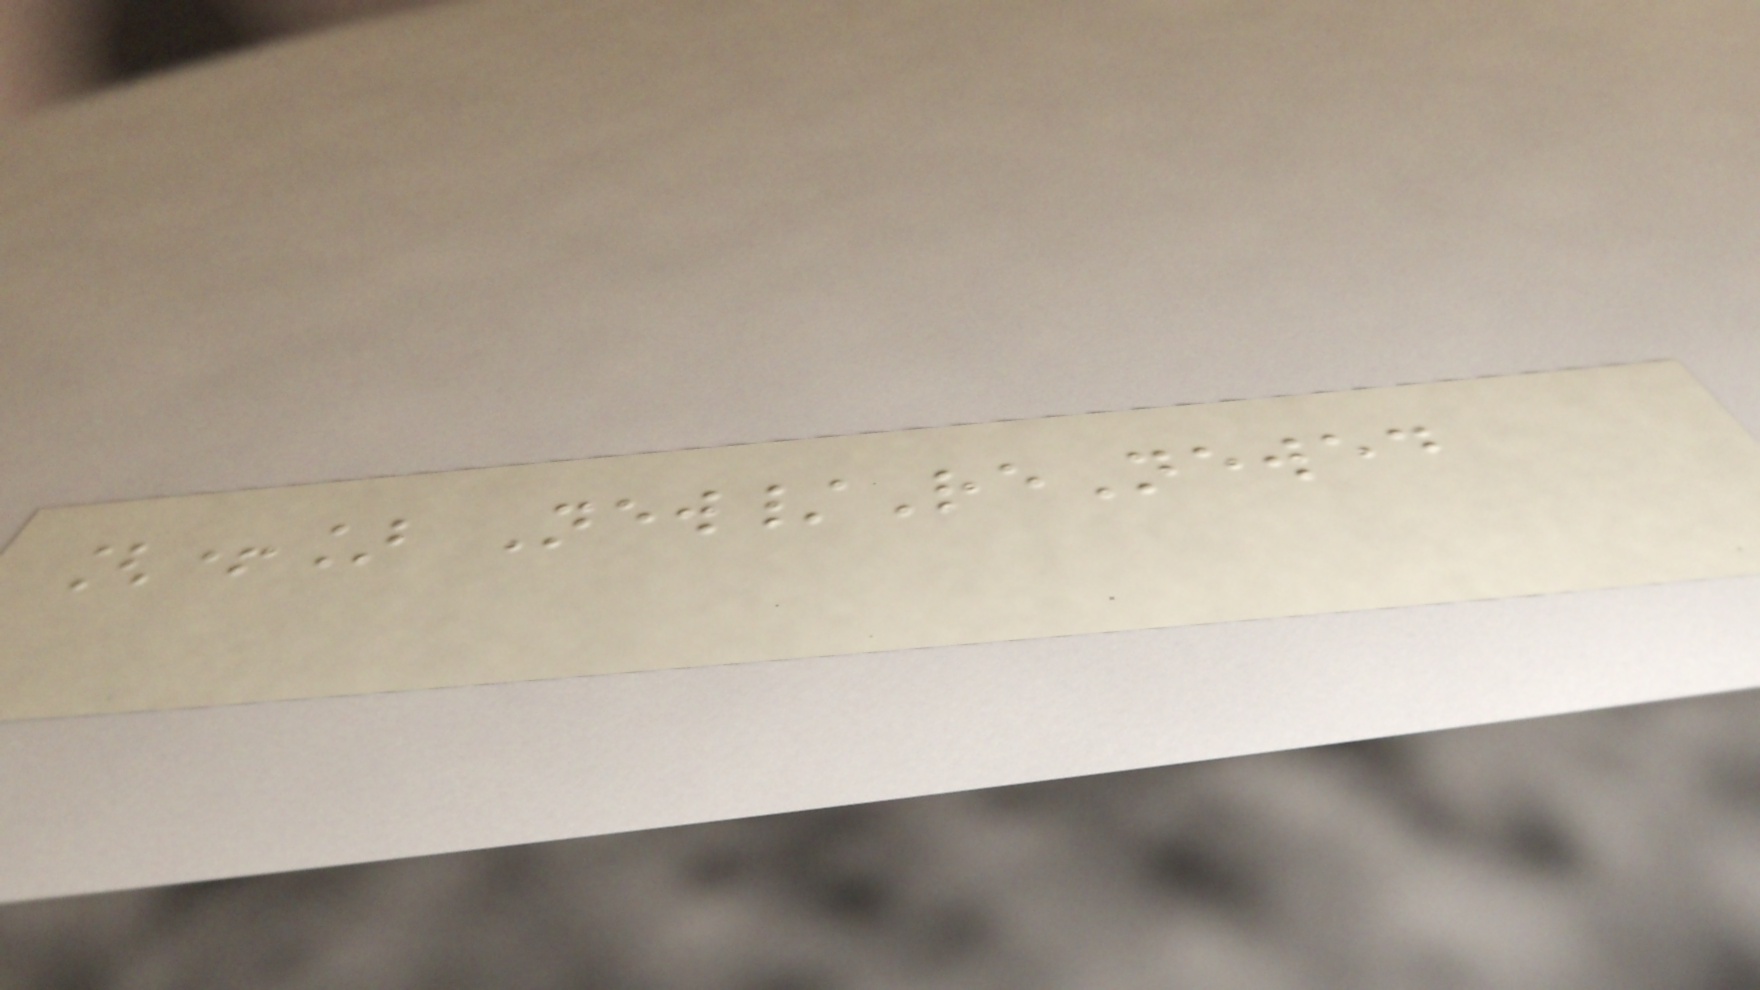[+] New/ReNewed
